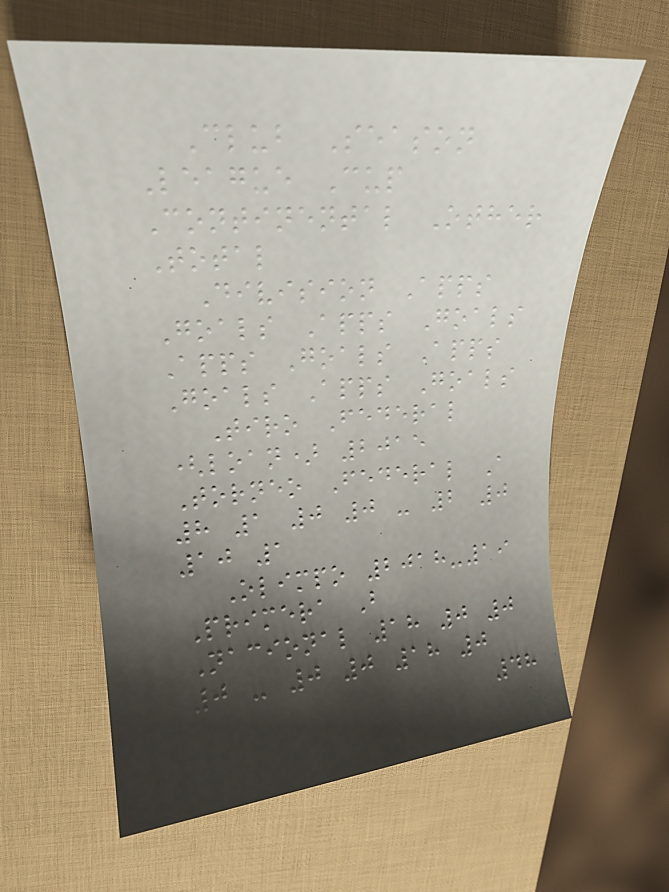Club Season
League Cup
Continental Other
Total
Division Apps
Goals Apps Goals
Apps Goals Apps
Goals Apps Goals
Tiro Federal
(loan) 2015
Torneo Federal A
8 1 0 0 - 2 0
10 1
Olimpo 2018-19
Primera B
Nacional 18 0 0
0 - 0 0 18 0
48
